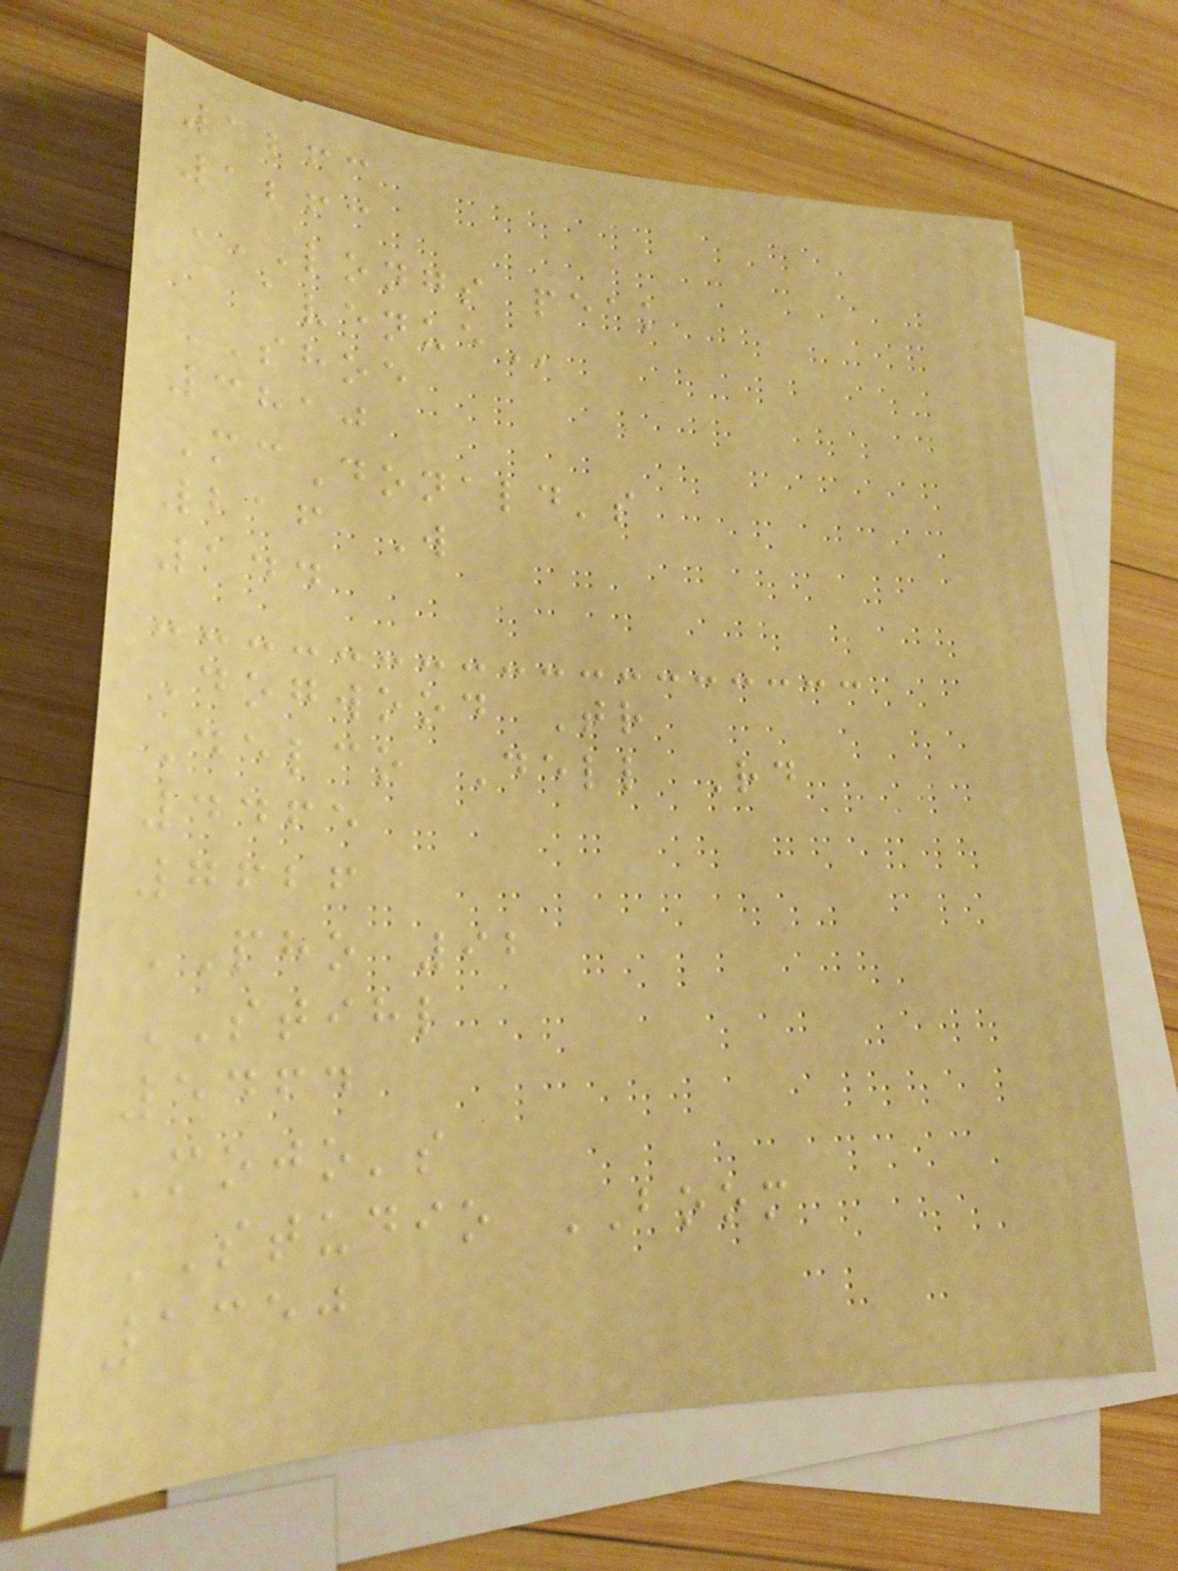1263
1263
LONGS PEAK
AVENUE
SHOE
3810
McDonald's
216 W
144
Dogwood Tr
Delco Dell Rd
4465
7626
PHO 92
STIHL
5464
Mojo's
STUDIO BOOM
1350
